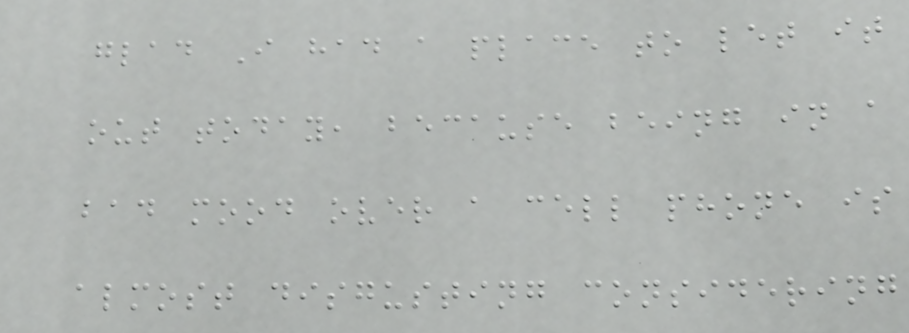glad I had a place to let it
out today, because being in a
bad mood over a cell phone is
almost disgusting considering
